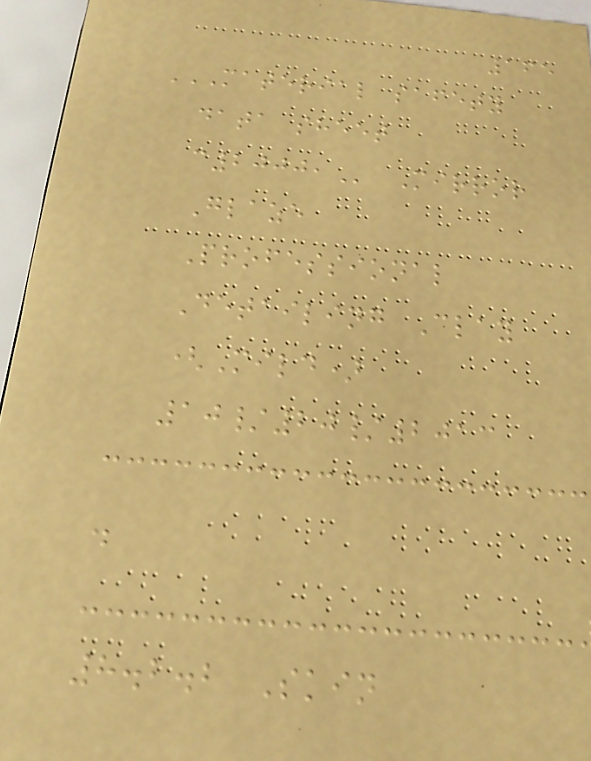165
MATERIAL SAFETY
DATA SHEET
C2000, Mirror
Glaze
Professional
Detailing Clay
(Mild)
10/20/2013
.
8.2.2 Skin
